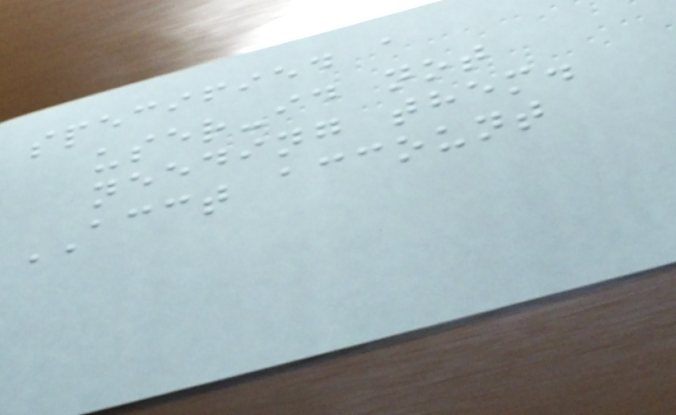specified a
user-id not
needing them.
ACCT account
